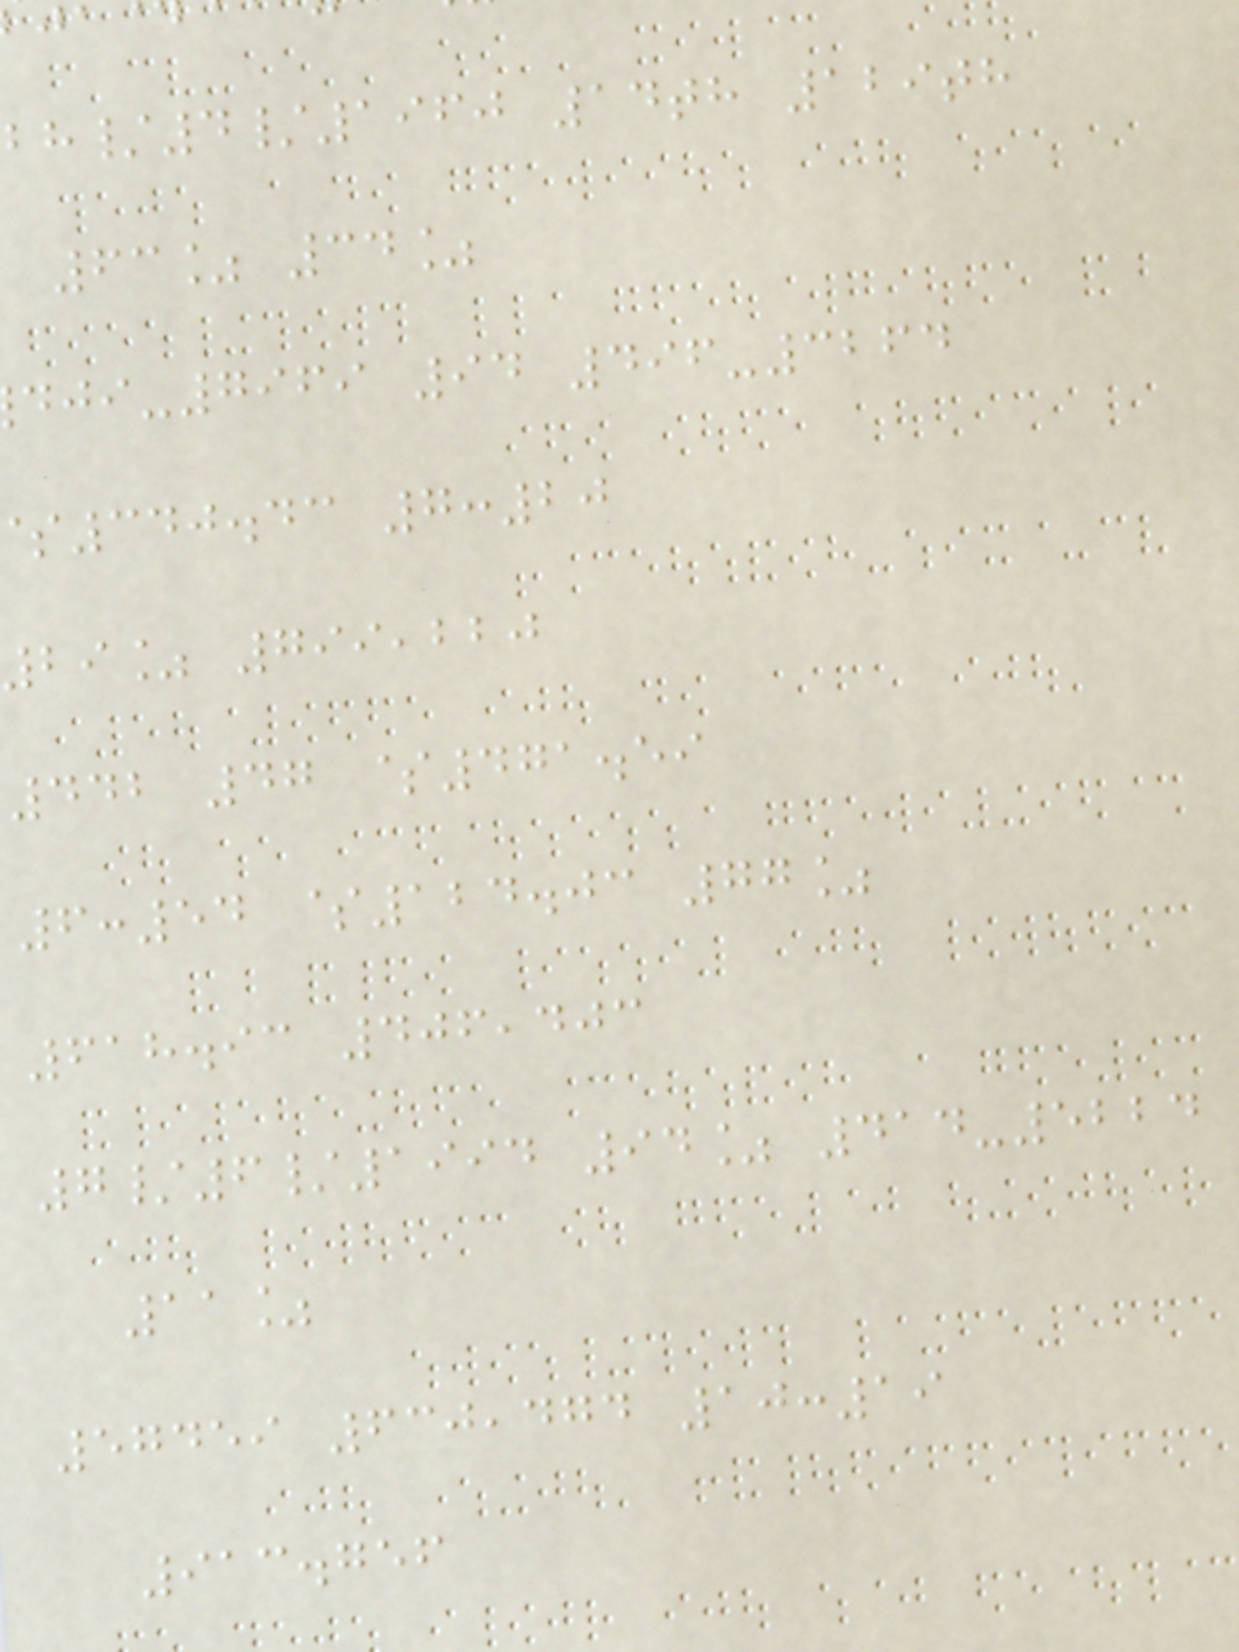/4/1960 14th 129th
63% 34%
-7969 94 496-3264
340.43 7:20
bi% 799,220
442 47 $471.59
6:54 $124.03 77%
618.93 406,403
7/6/1994 94% 414-5224
11%
57459 630,474 10:19
913.756
